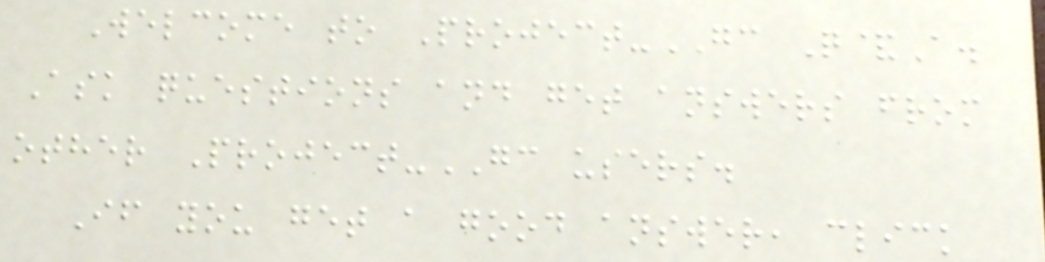Welcome to Project-GC Q&A.
Ask questions and get answers from
other Project-GC users.
If you get a good answer, click
